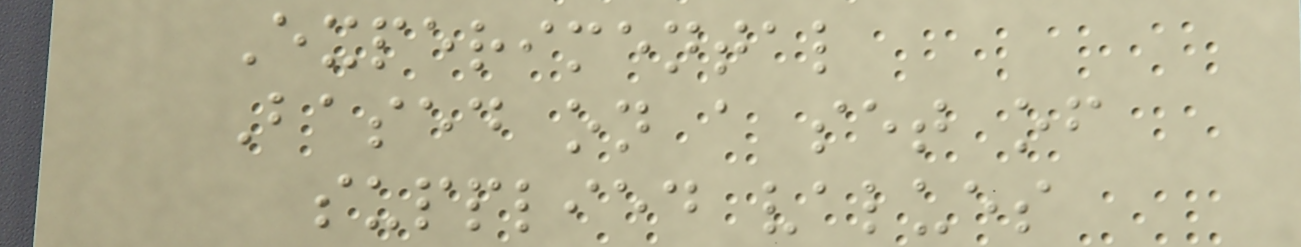Experimental
Based on a set of
supplied values
